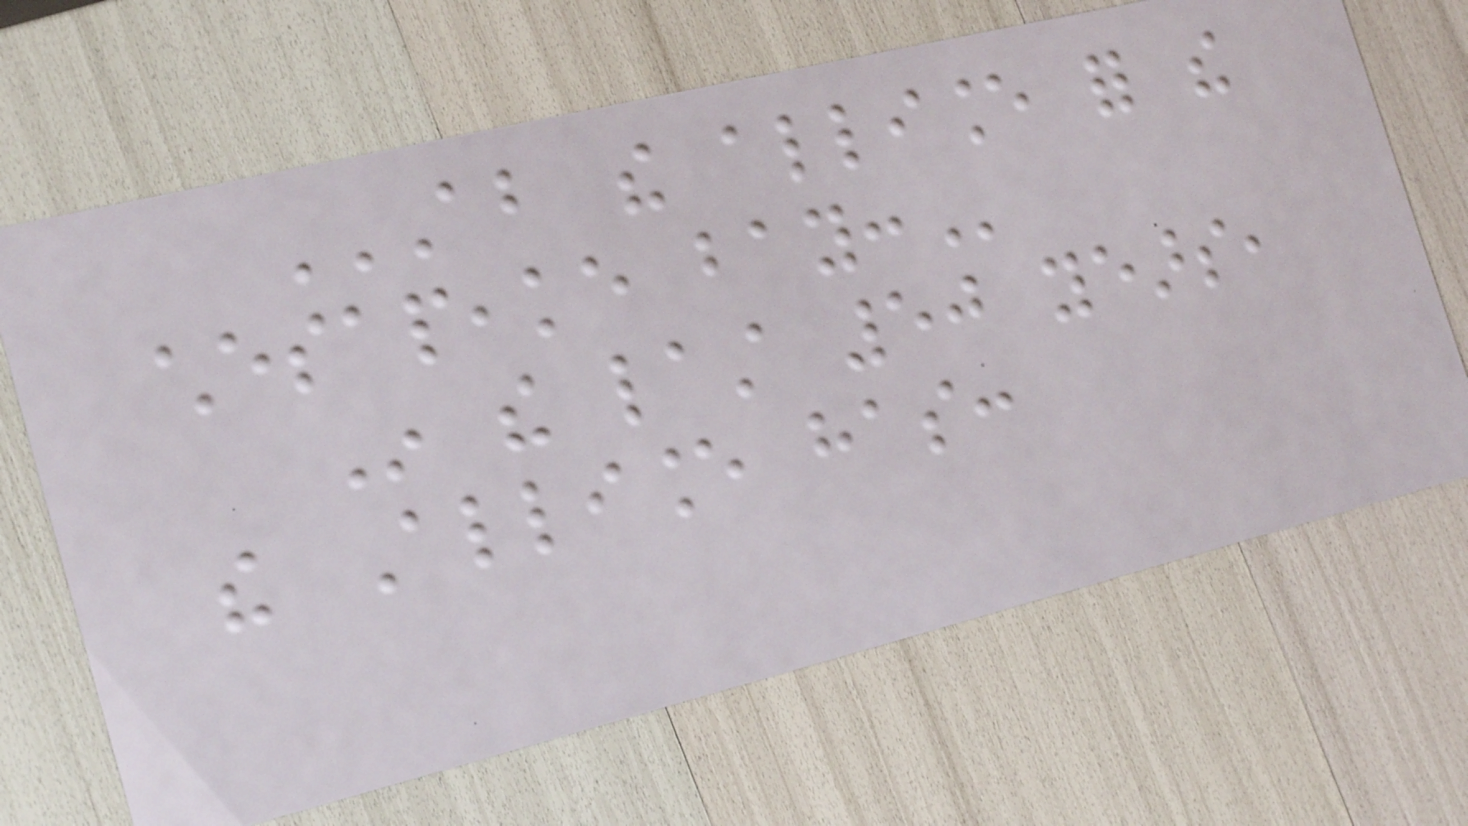ABOUT THE ALLIANCE FOR THE
CHESAPEAKE BAY:
In the last 50 years,
the Alliance has:
